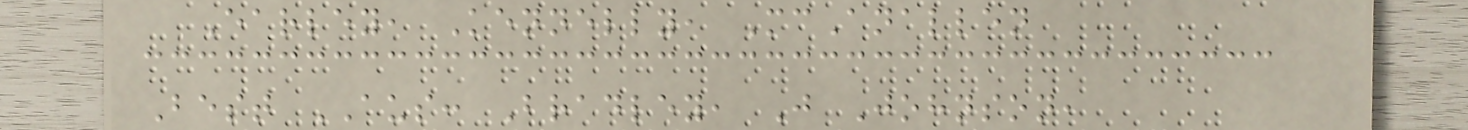Earley, Kennelly, McAnallen
Best AUS: Bradley, J Johnson,
